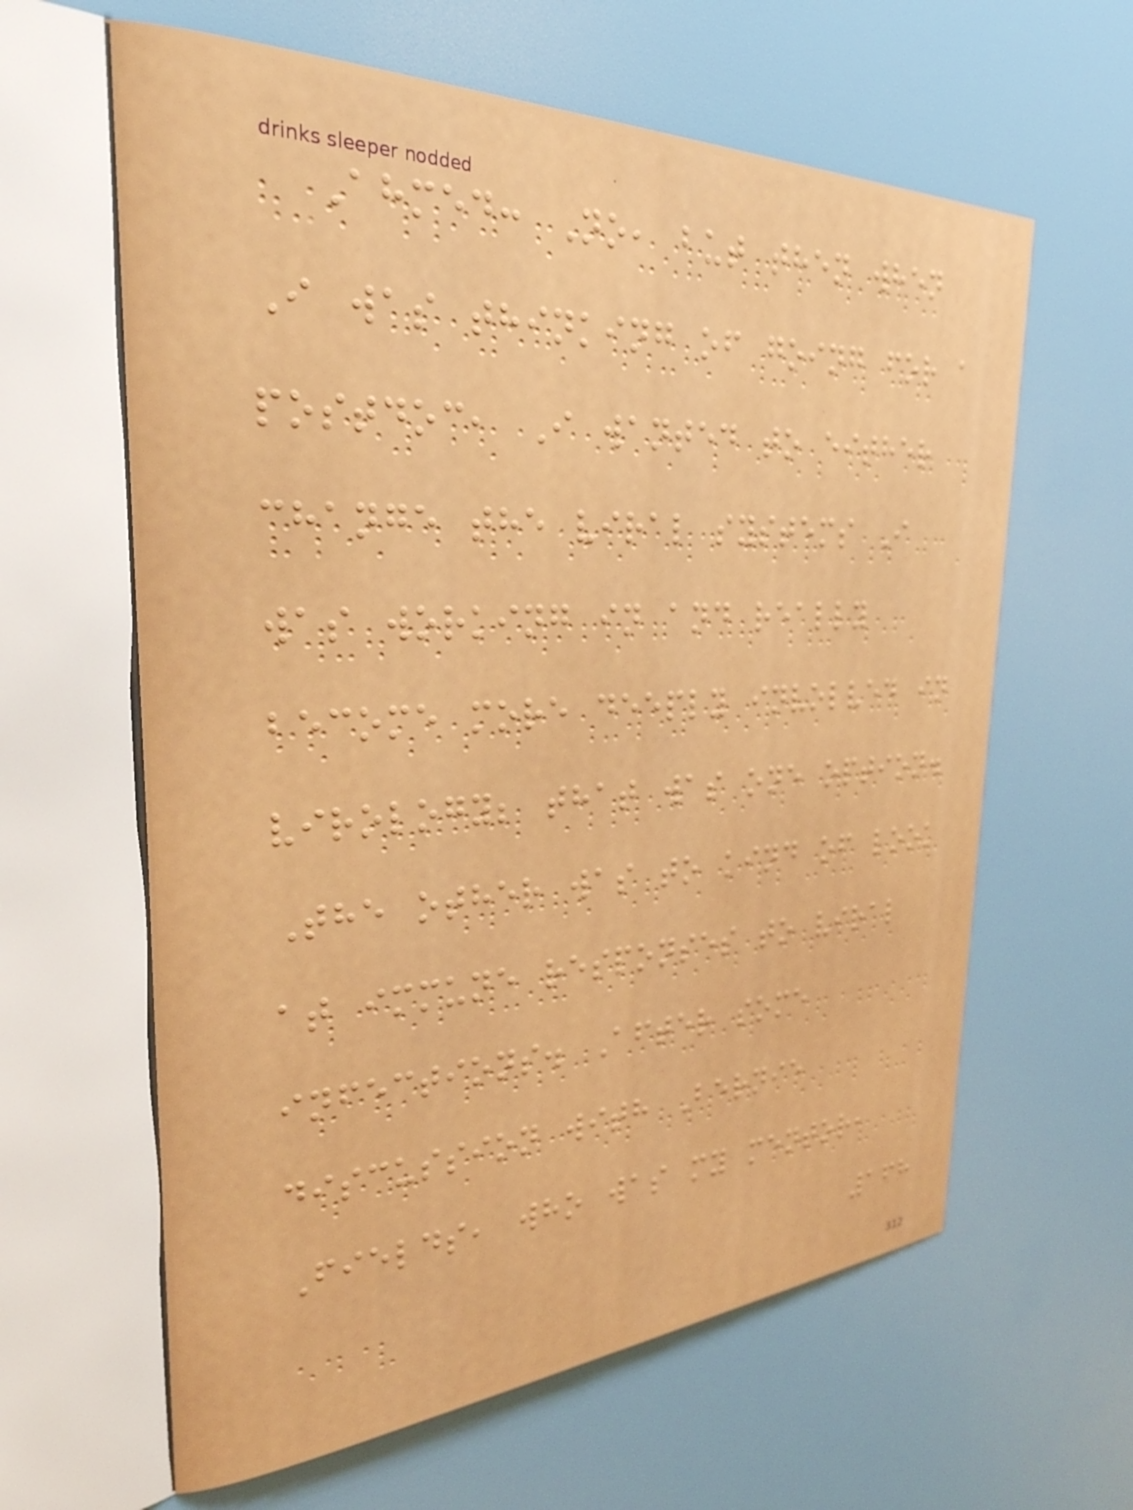Ahmed: No, but then when
I was thinking of going for a
postdoc, I wanted to either
change the viral systems I
was working in and really
become more deeply involved in
virology; that was one option.
The other was to kind of look
at immune responses to viral
infections. After some
discussion with Bernie
Fields, who was my mentor,
168
